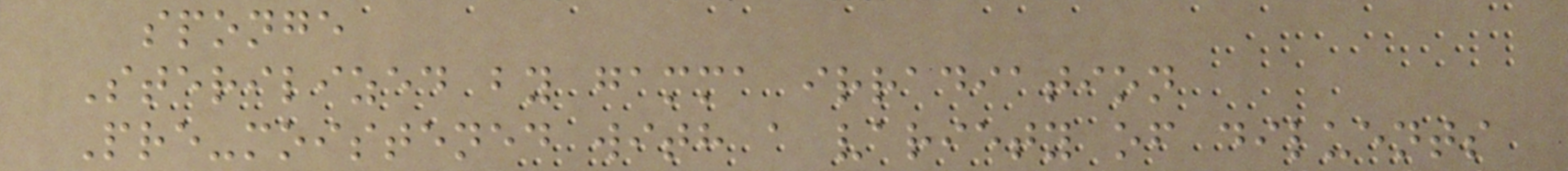sponge
Sterilized by gamma irradiation
Pre-moistened with a variety of diluents
